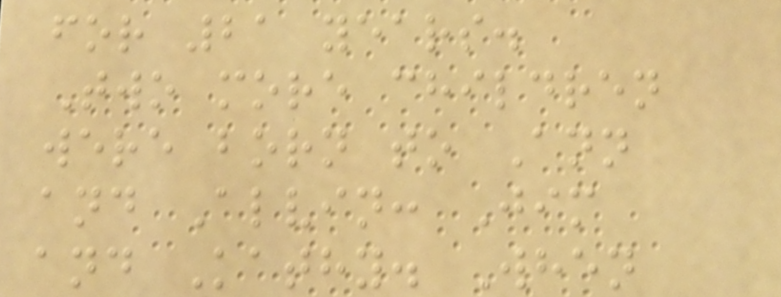for 21 years.
Two more children
were born to Ann
and Alvin: Jim
and Kathy. When
